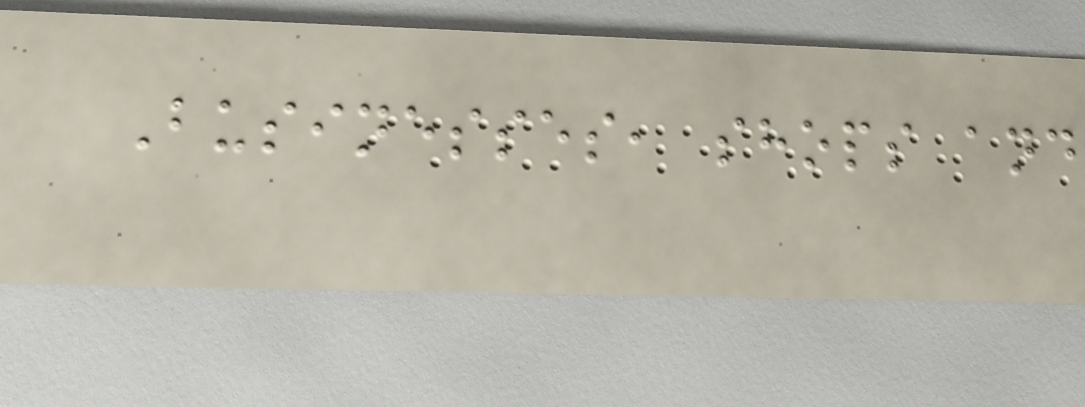Businesses, shops and
